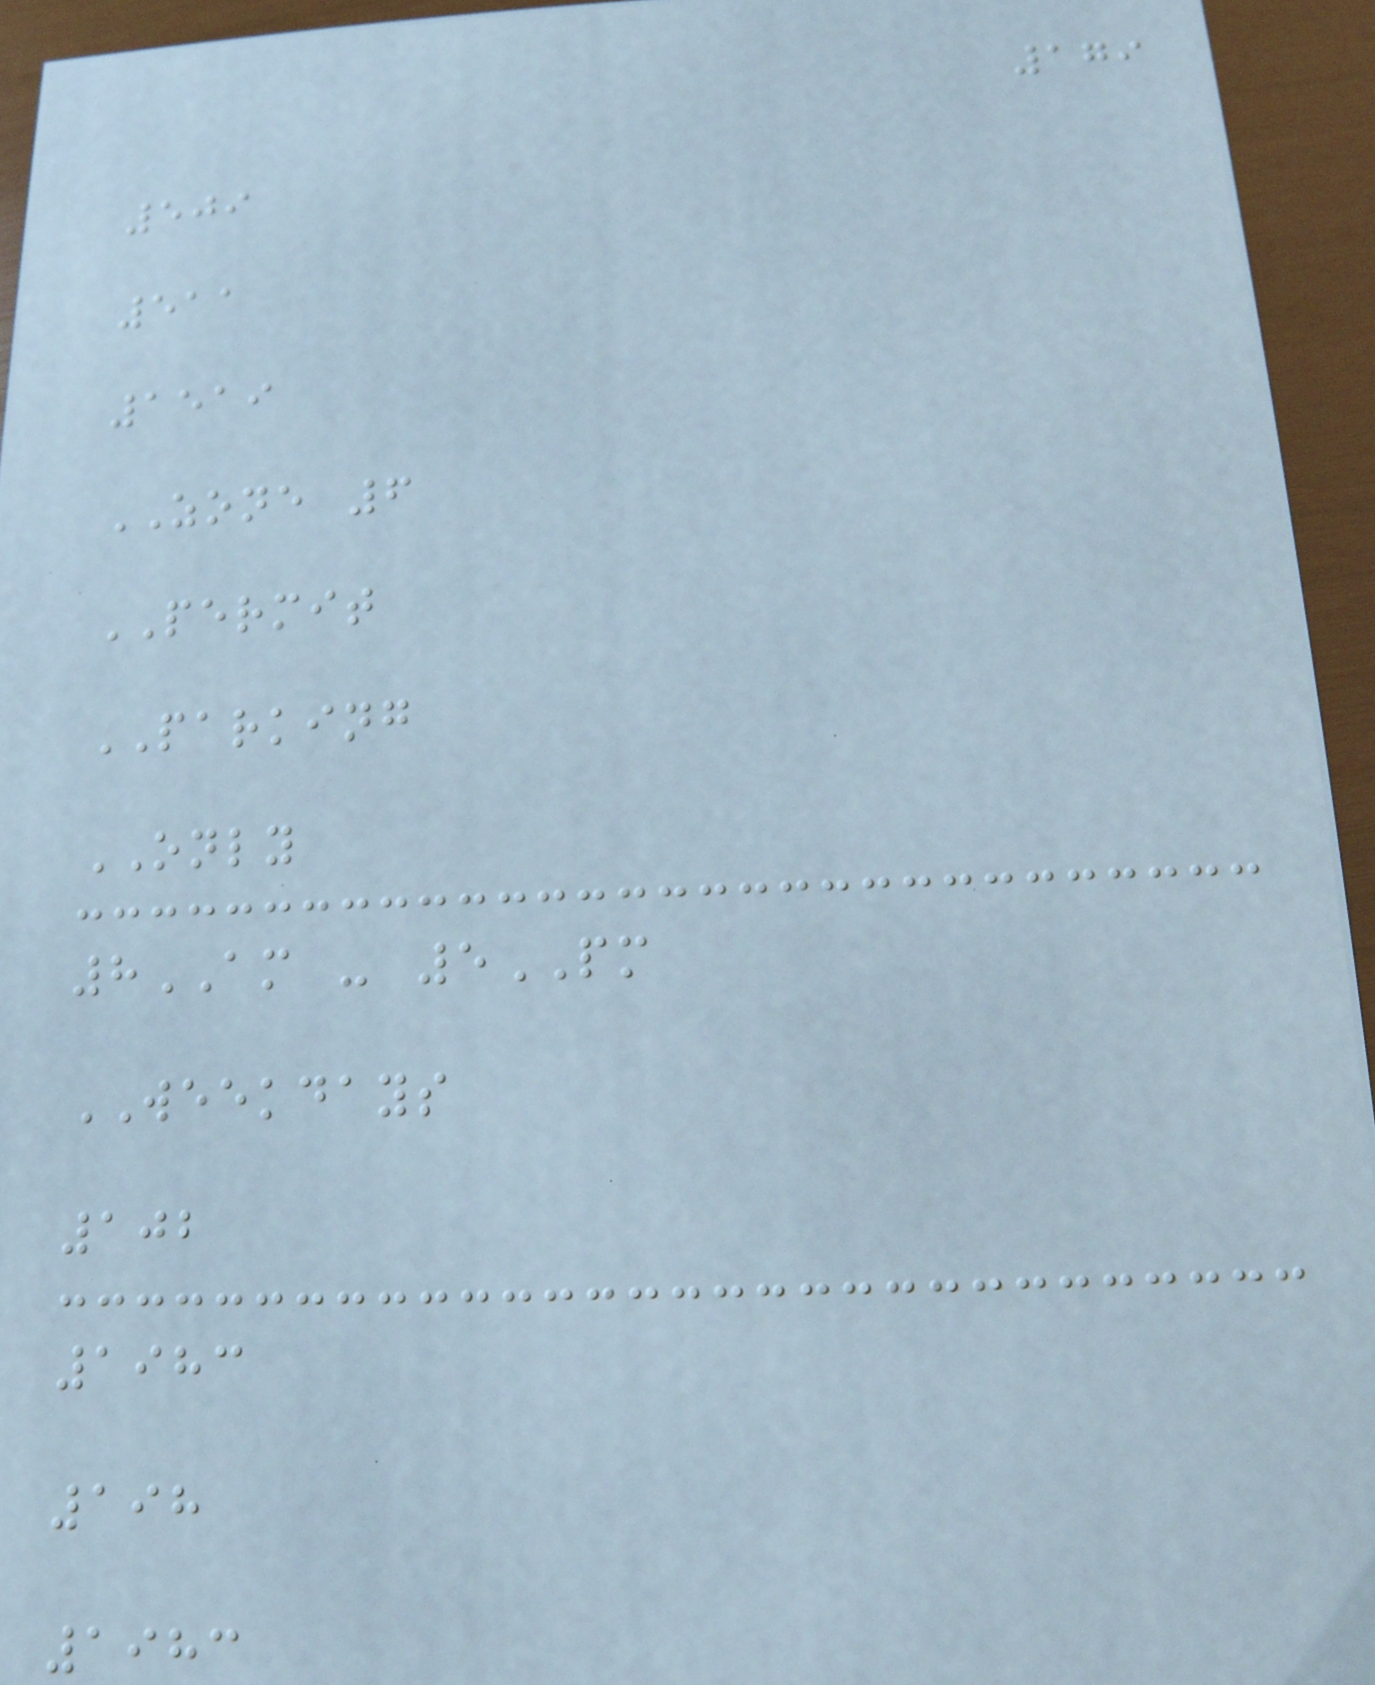179
509
511
1519
ZONE 6
PERMIT
PARKING
ONLY
8AM - 5PM
WEEKDAYS
102
1983
198
1983
